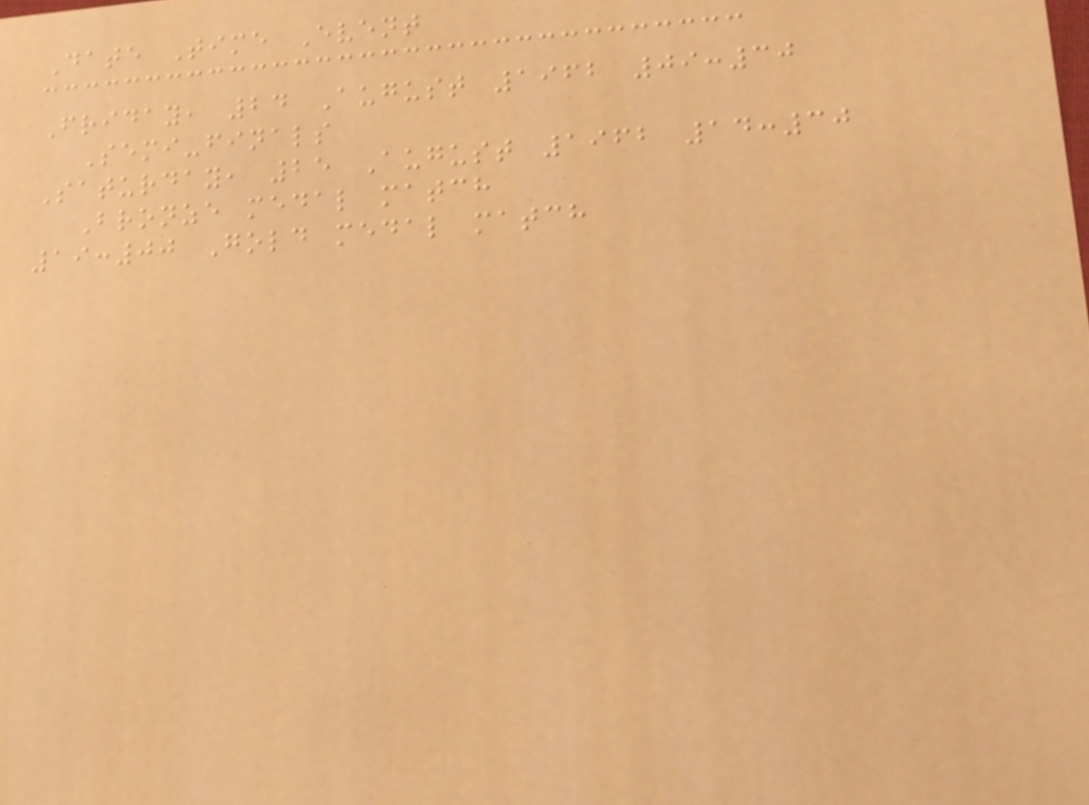Date Time Event
Friday, 24 August 1962 09:30
Semi-finals
Saturday, 25 August 1962 14:30
Bronze medal match
19:00 Gold medal match
